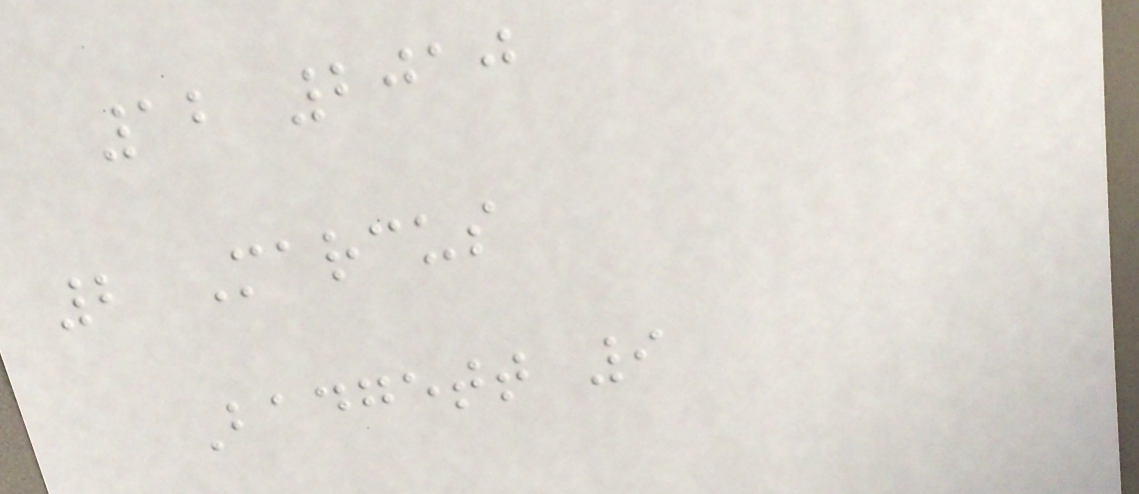12 2010
2 Marcus
Badgett 9
